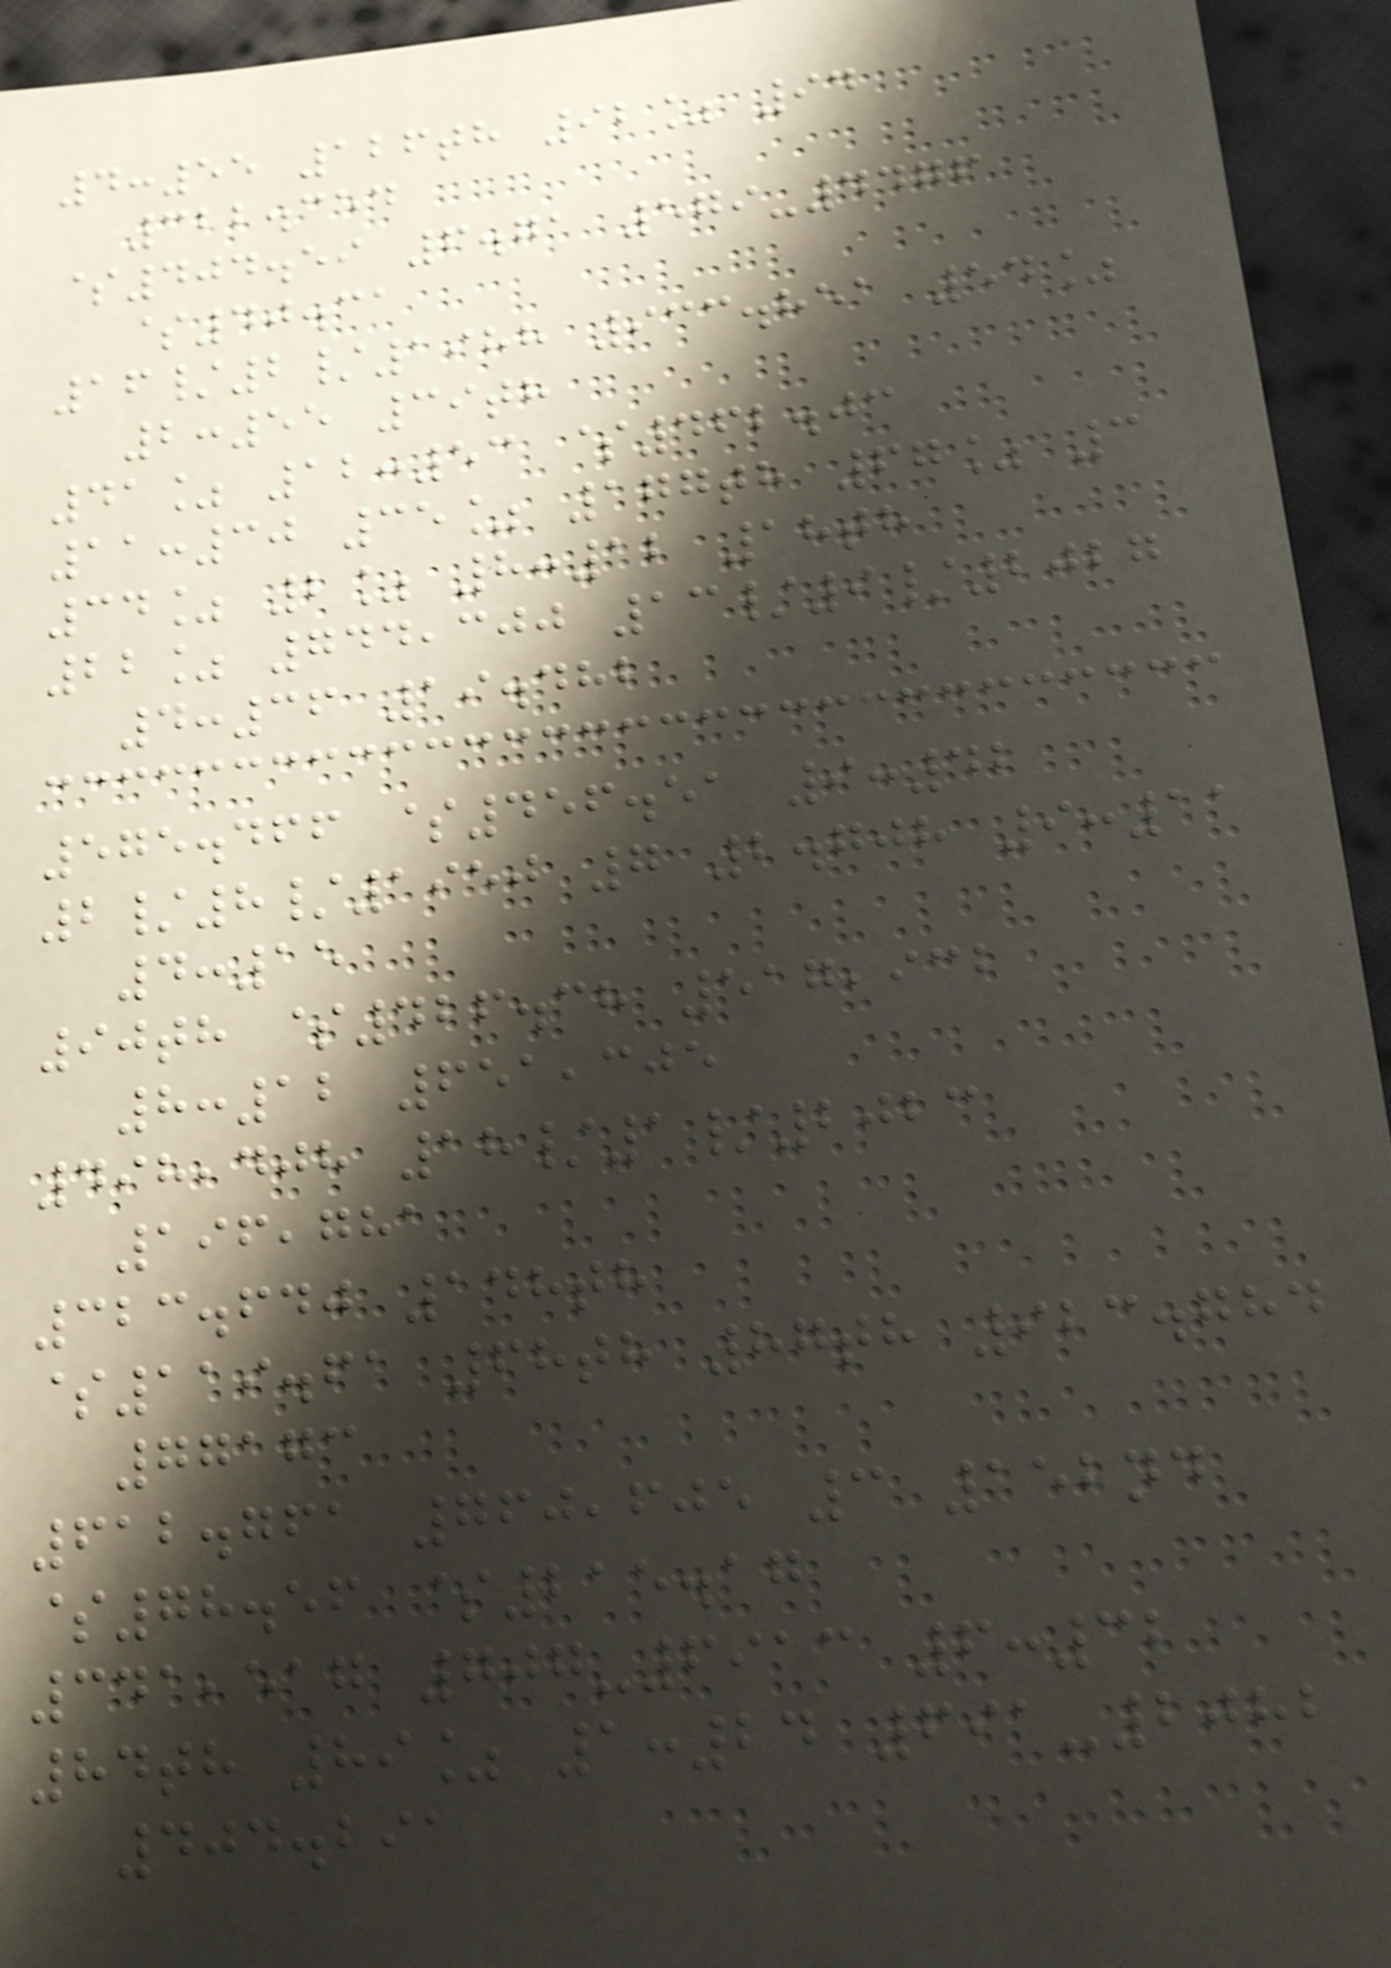4:55 126th 92% 94
322.354
$404.59 6.71 579-4476
$40.31
16/2/1988 933.851 54%
2:55 39th
41% 12:53 $462.03
11:30 35% 177th 67% 3
34% 2% 8:12 18th
22% 744,300 13/9/2027
4:36 19.482
575.466 $456.51 9:42
2/8/1950 7 2.708 9:11
4:15
90th $426.38 517,932
8:12 651,305
498,408 18/1/2023
196,781
323.640 148th
$119.61 68th 87th 923.784
77173
612.761 760,605 3 152nd
$78.56 $215.17
341,517 707-6913 6:32
84th 89% 1:24 691-2082
404.291
